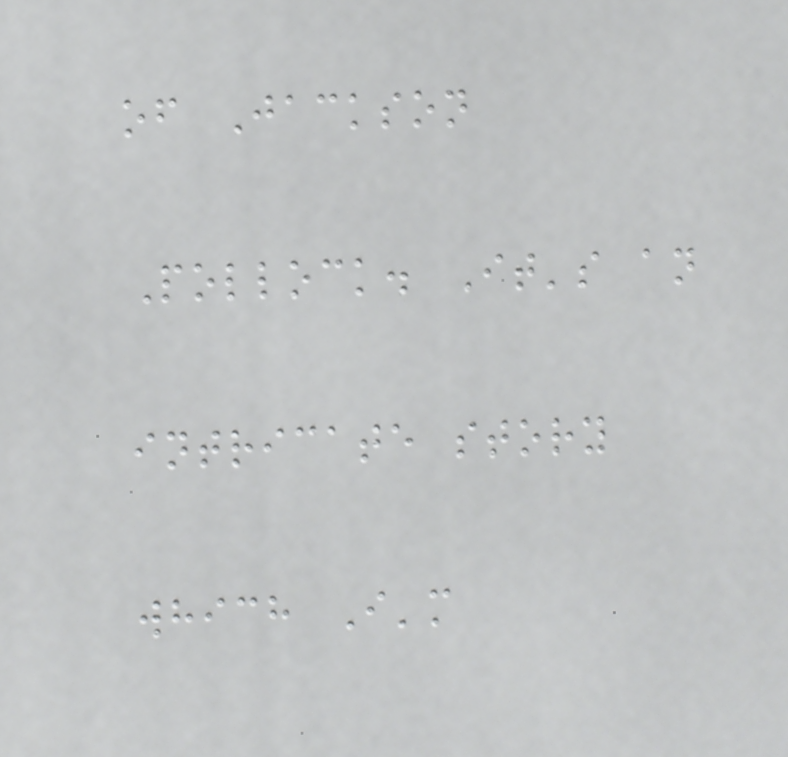of Jackson
Pollock. It's an
intricate story
which I'm
